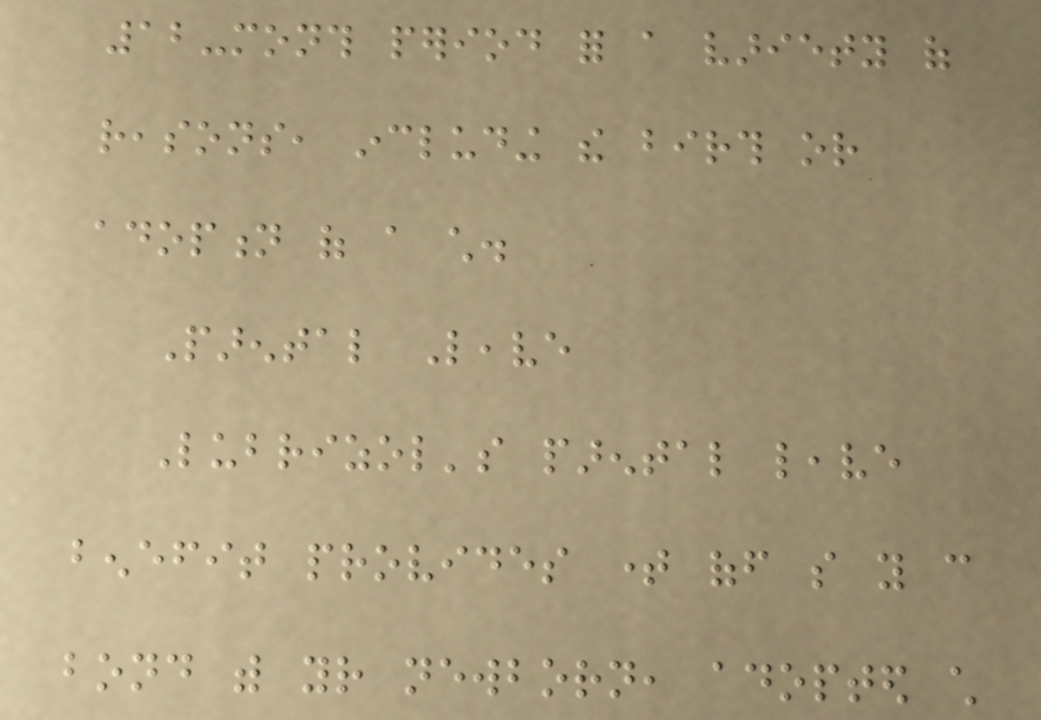12-month period for a variety of
reasons, including the birth or
adoption of a child.
Parental Leave
Lubrizol's parental leave
benefit provides time off so you can
bond with your newborn, adopted child
